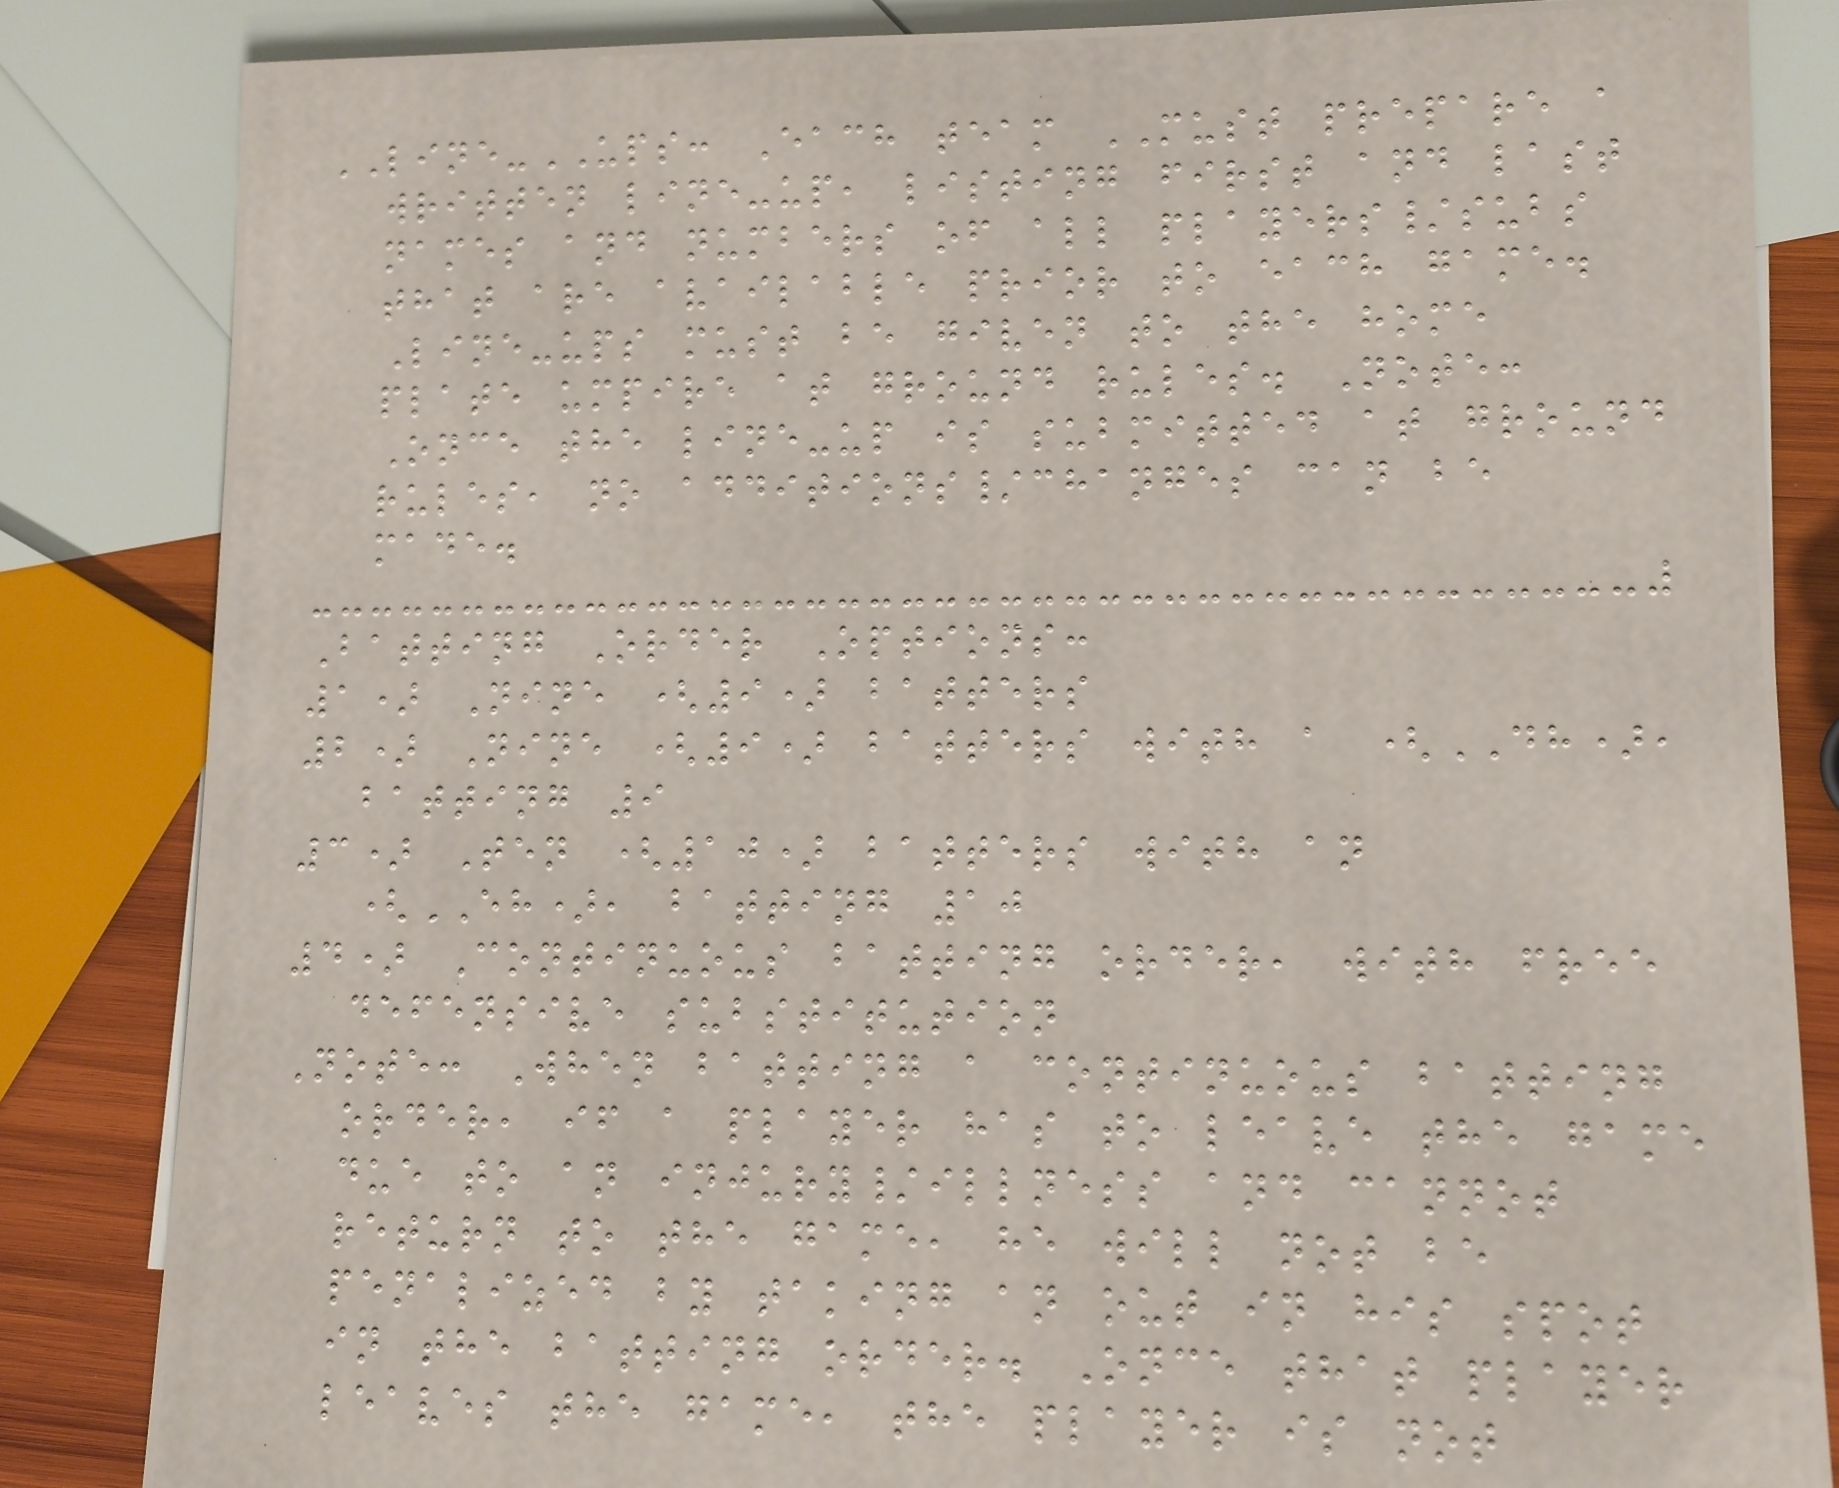LINE-UPS: Each team MUST prepare a
written line-up, listing first and last
names and numbers of all players/subs
that are available prior to each game.
Line-ups must be given to the home
plate umpire at ground rules. Note:
Once the line-up is submitted at ground
rules, no additions/changes can be
made.
Batting Order Options:
1) Nine (9) batters
2) Nine (9) batters with a (DH),
batting 9
3) Ten (10) batters with an
(EH), batting 10
4) Continuous batting order, with free
defensive substitution
Note: When batting a continuous batting
order, if a player has to leave the game
due to an injury/illness and cannot
return to the game, he will not be
penalized by taking an out in his spot
in the batting order. Once that player
leaves the game, the player is not
